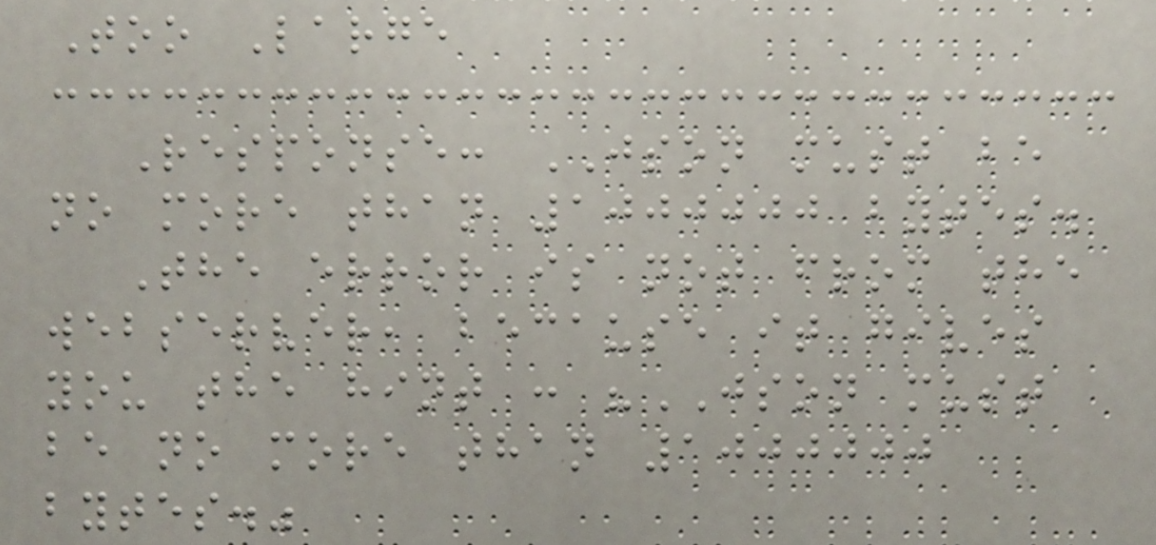Too Large
Response: JSON must be
no more than 1000000 bytes.
The error is not from the
webserver, because it gives
you the hint : "JSON must
be no more than 1000000
bytes."
